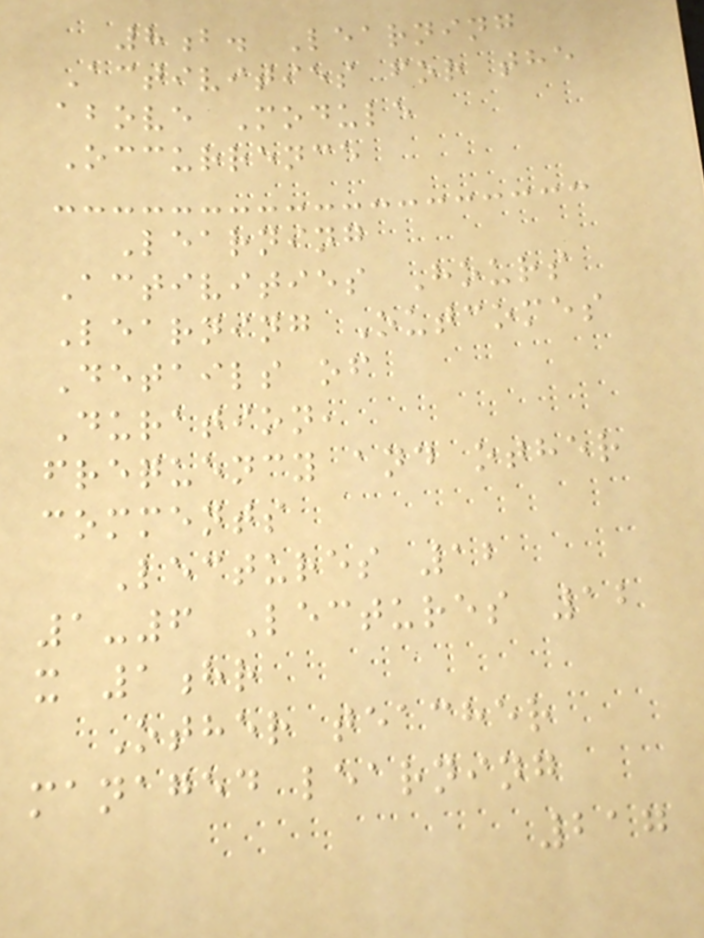8b. Learning
Activities for the
above Module
Occurrence
Learning
Activities Hours
Learning Outcomes
Details of
Duration,
frequency and other
comments
Lectures 12
1-6 Lectures 12
x 1hr
Other teacher
managed learning
217
